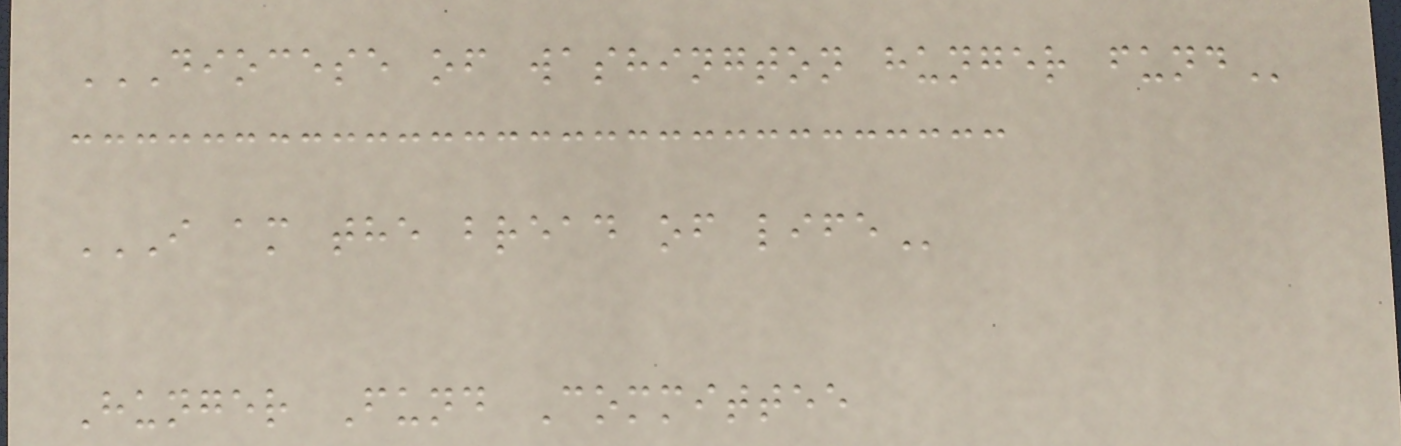DIOCESE OF WASHINGTON HUNGER FUND
I AM THE BREAD OF LIFE
Hunger Fund Committee
